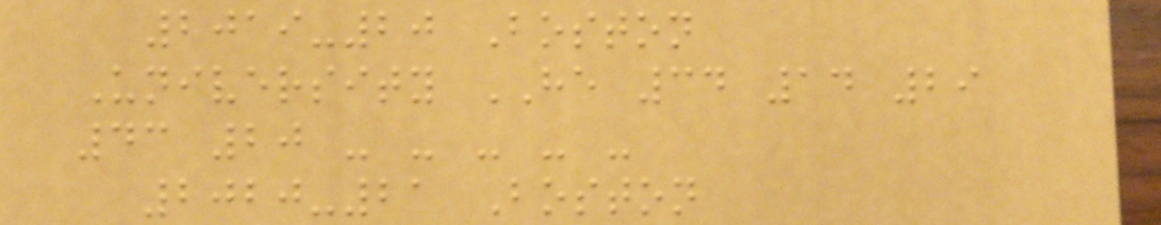2019-20 Boston
University HE 34 14 29
43 20 - - - - -
2020-21 Boston
